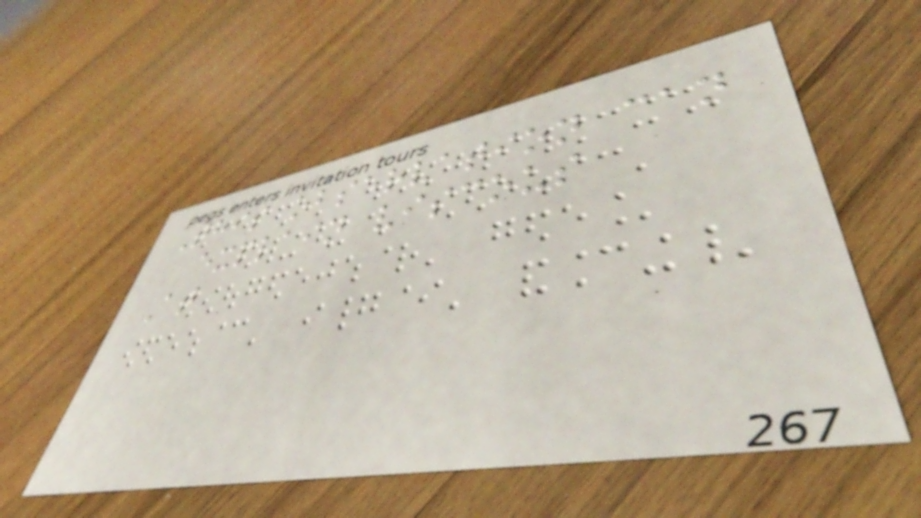This observation can
explain viscous
At
